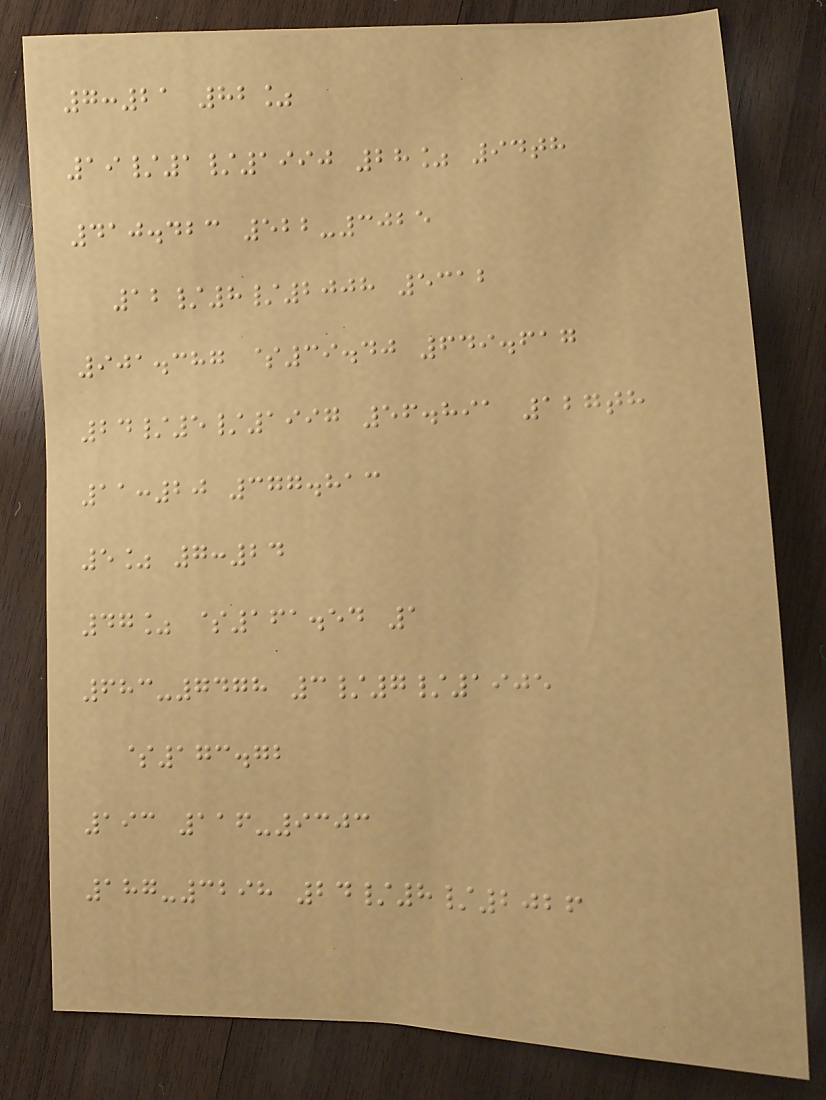7:21 82%
19/1/1990 28% 94th
410.423 522-3025
12/8/2008 5312
901.387 $39.40 649.617
24/5/1997 56.891 127th
11:20 377.813
5% 7:24
47% $161.54 1
683-7478 3/7/1905
$173.72
193 116-9303
187-3298 24/8/2026
